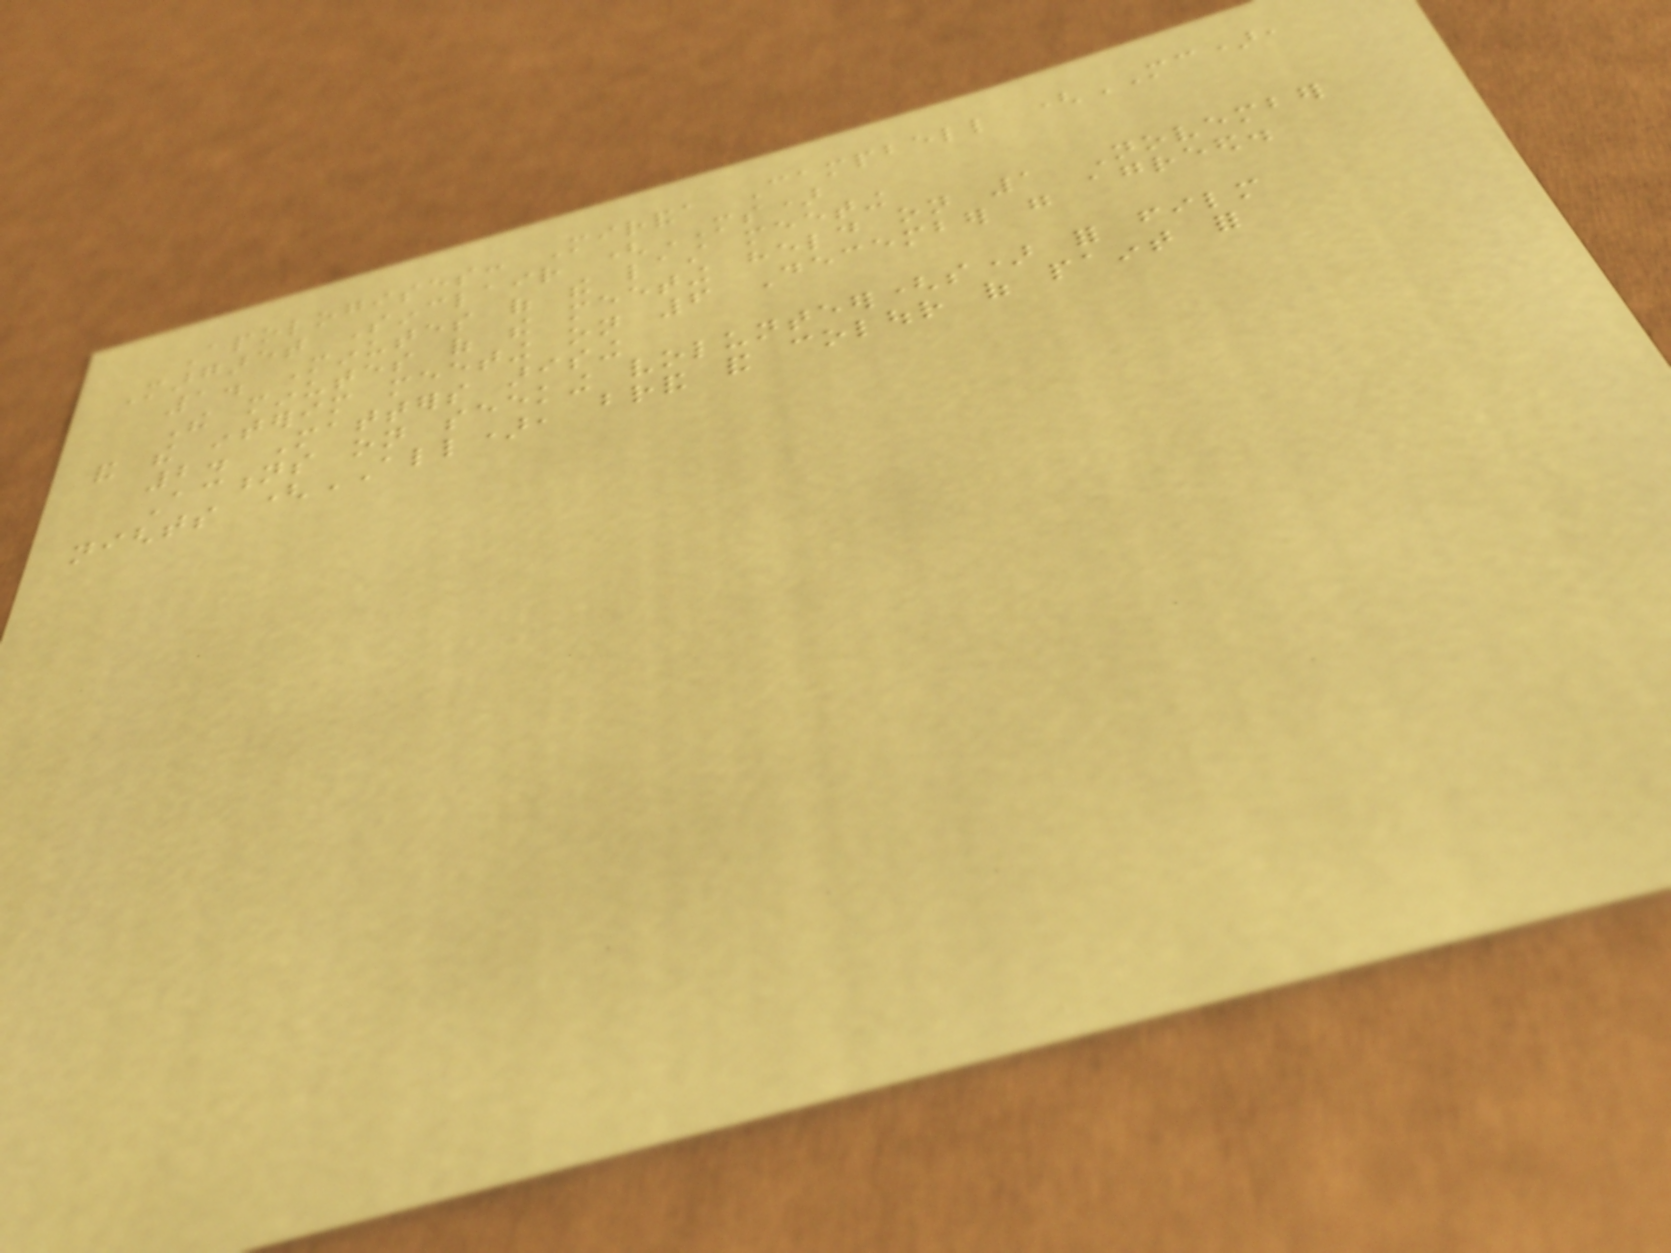Apologises: Miranda Campbell (MC),
Margaret Sinclair (MS)
1. Minutes of the last meeting
The minutes of the meeting held on 1 November
and the interim meeting on 6 December were agreed.
2. Matters arising
Actions on seeking volunteer(s) for film
nights (ALL), brand and colour of paint for
